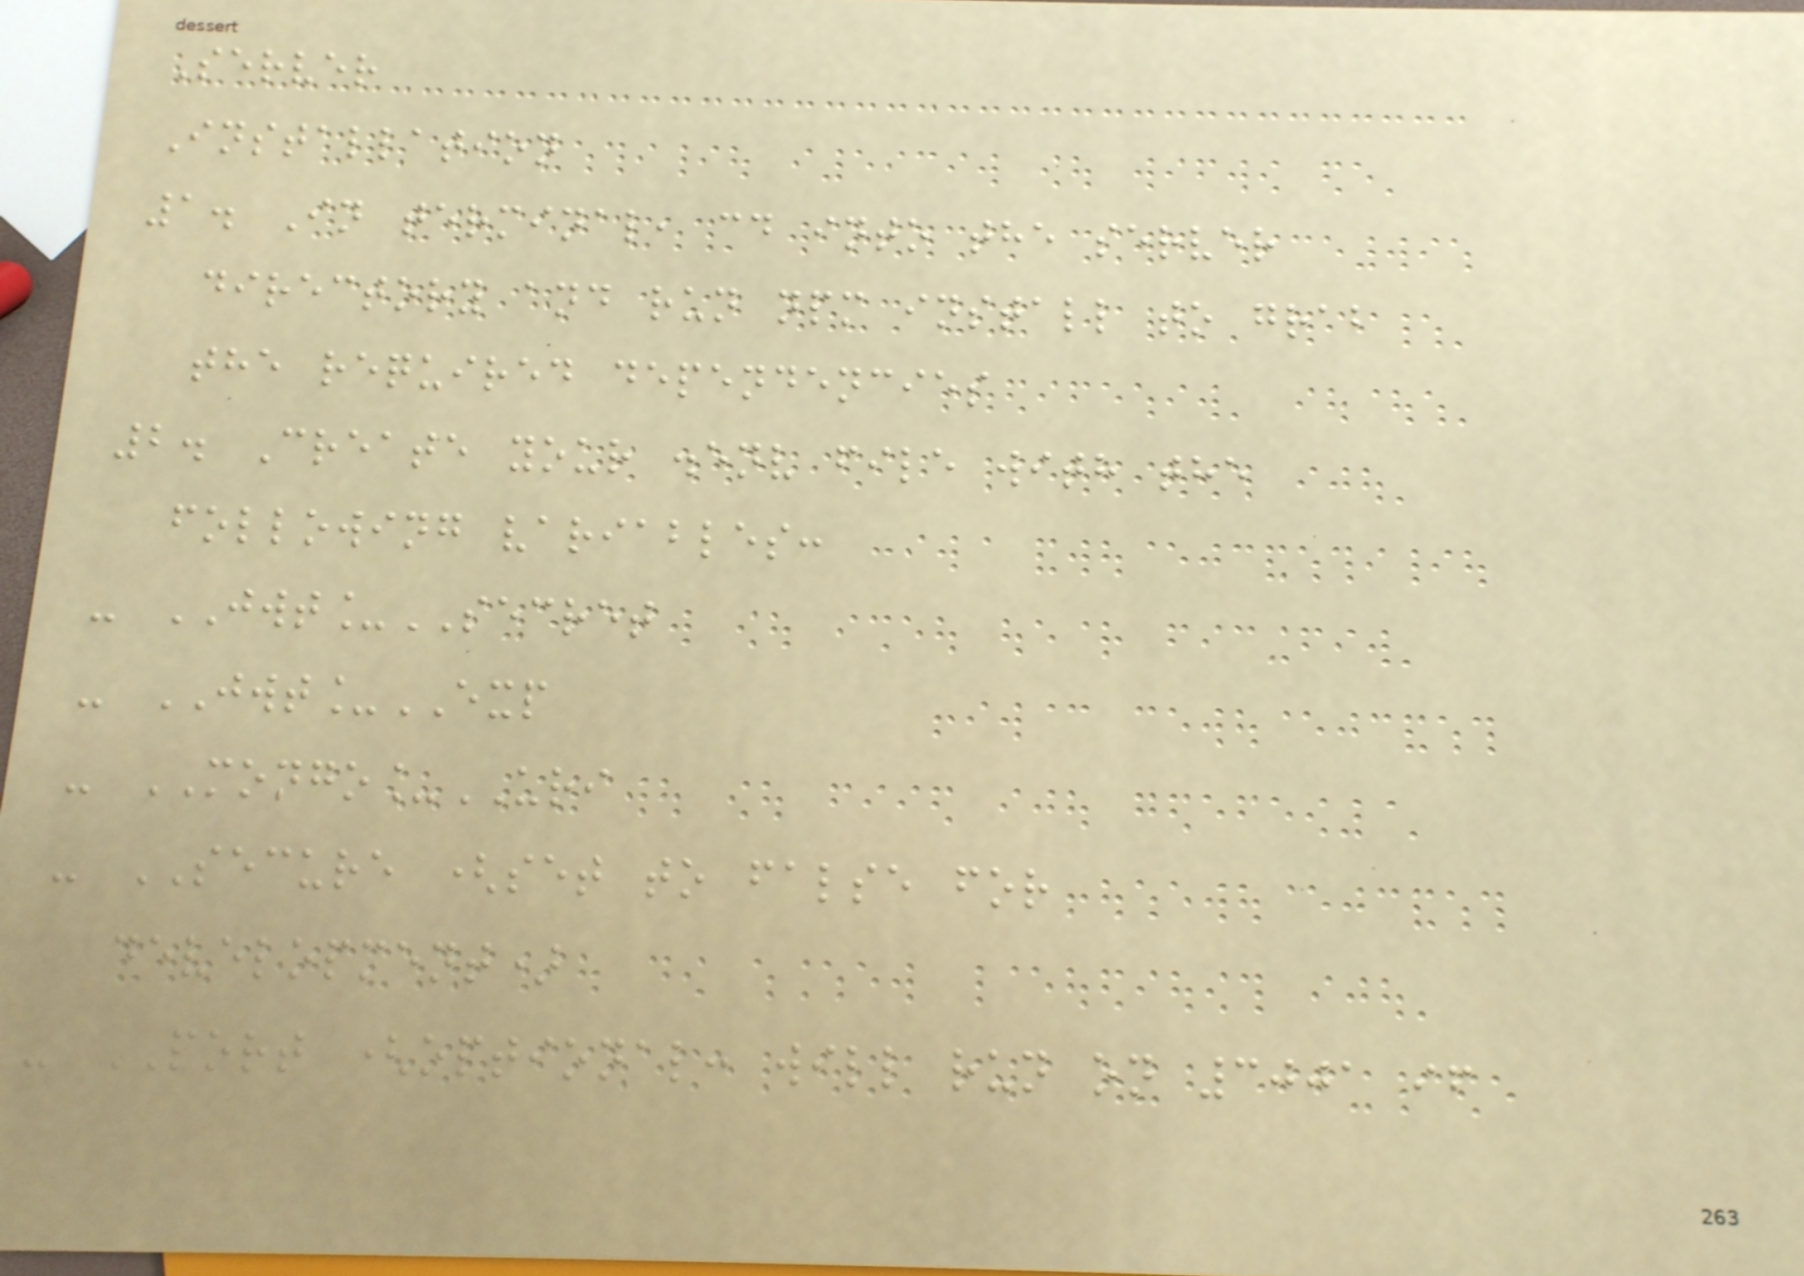Server
Installation
1. In terminal, cd into the server
directory and run npm install to grab
the required dependencies
2. Create your .env file with the
following variables:
- JWT_SECRET
- JWT_EXP
- MONGO_URI
- SECURE (set to false for
development)
- PORT (optional: will run on 3001 if
